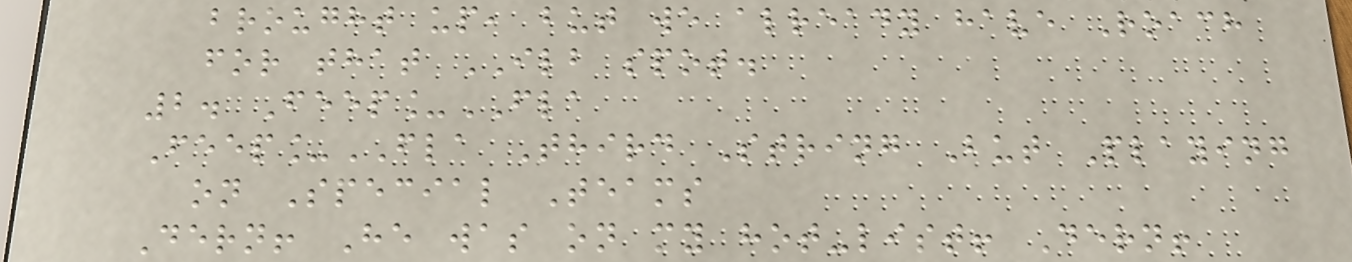brought up, but we already have Roach
for that ILB spot.
2. Feep_FLA
Feep_FLA Third String But Playing
on Special Teams
Dern! He was on my hot-list! Dern!
